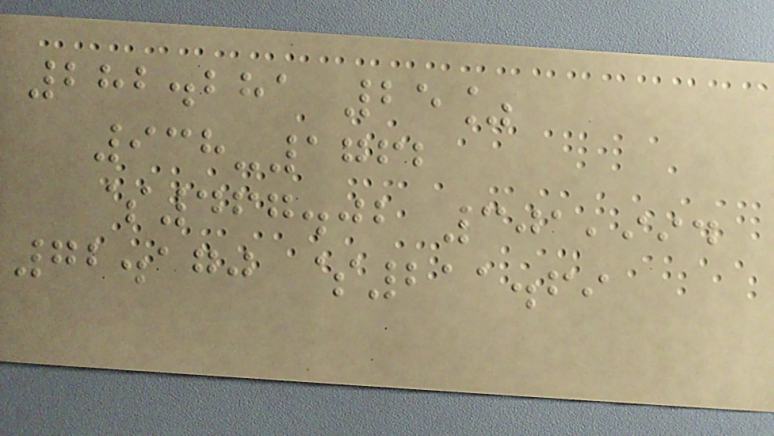282.281 25%
938-1762
$467.02 301,994
72.170 $211.69
